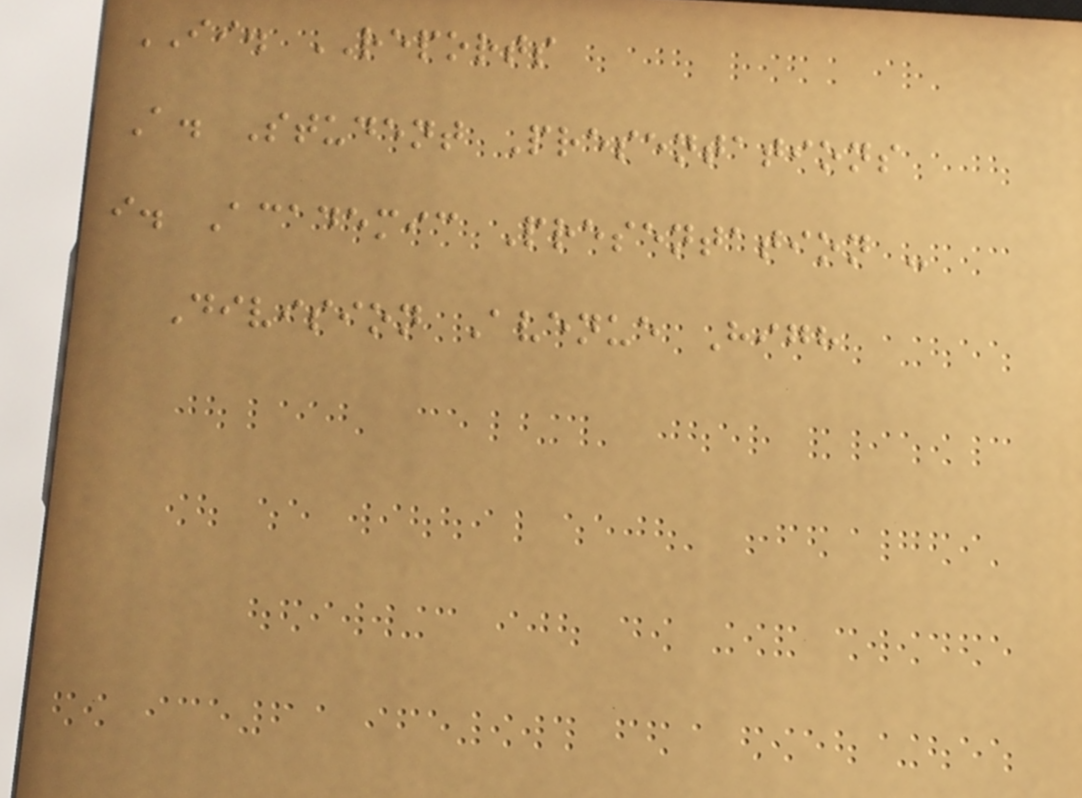II. REPORTS
A. Student Presentations
i. Academic Presentation -
Division Avenue High
